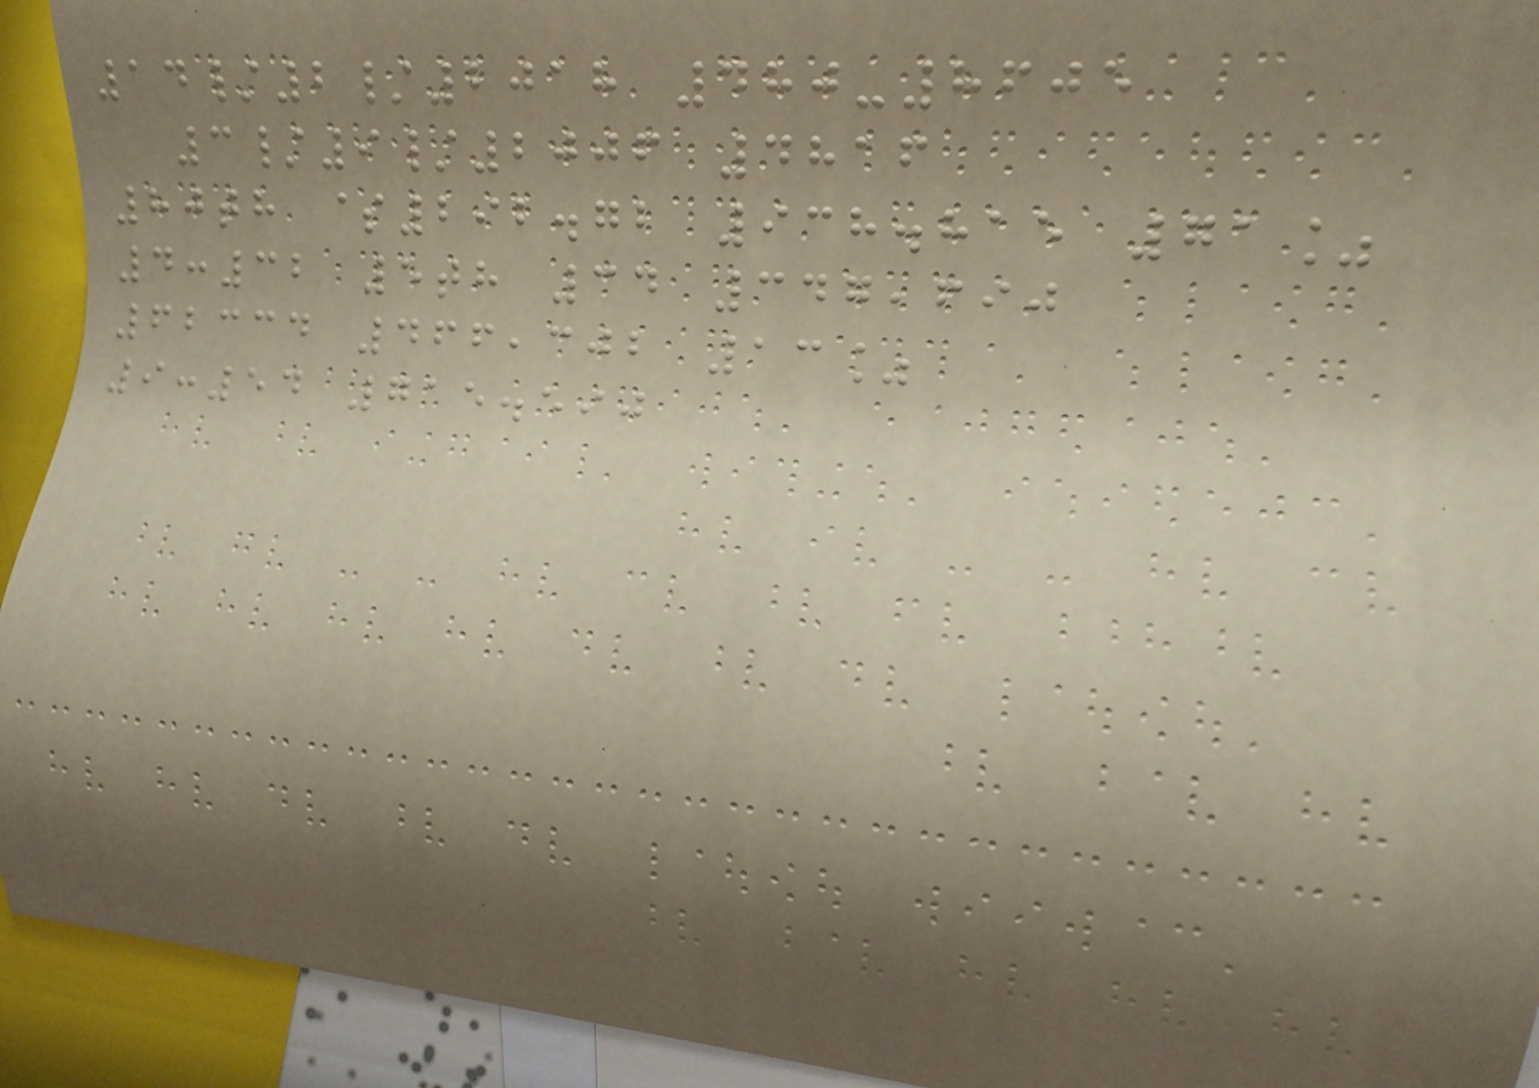14/2/2018 480-8605
3/9/2006 4816
80th $292.72 938.815 71%
4:32 5th 34 347,690
62334 466,302 13%
9:54 715.590
